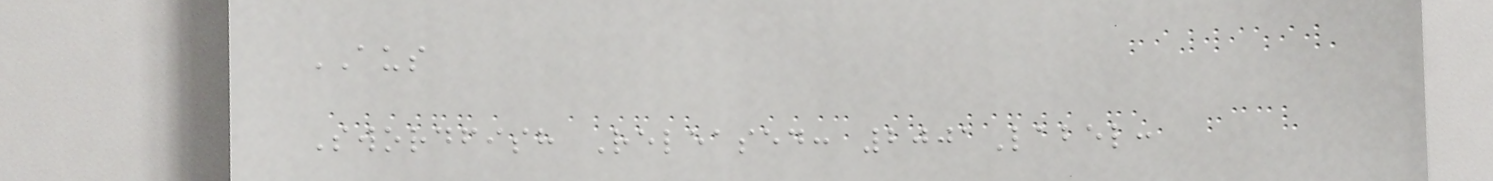AUS
Swordfish Released: 2001Label:
